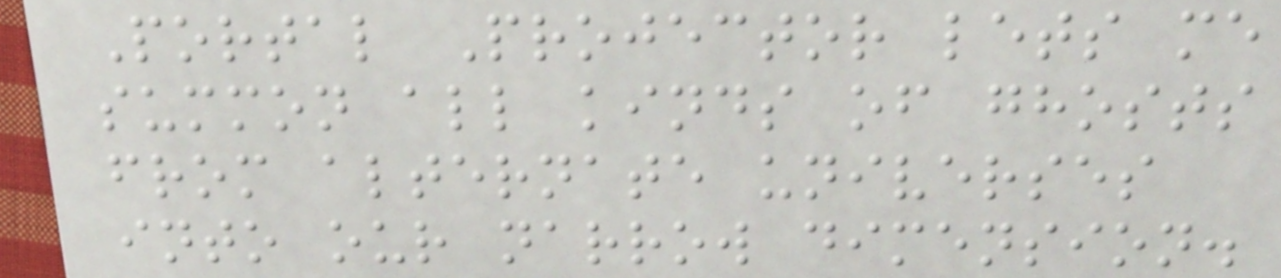Portal Projector lets me
summon all kinds of ghosts
from alternate universes
into our narrow dimension.
